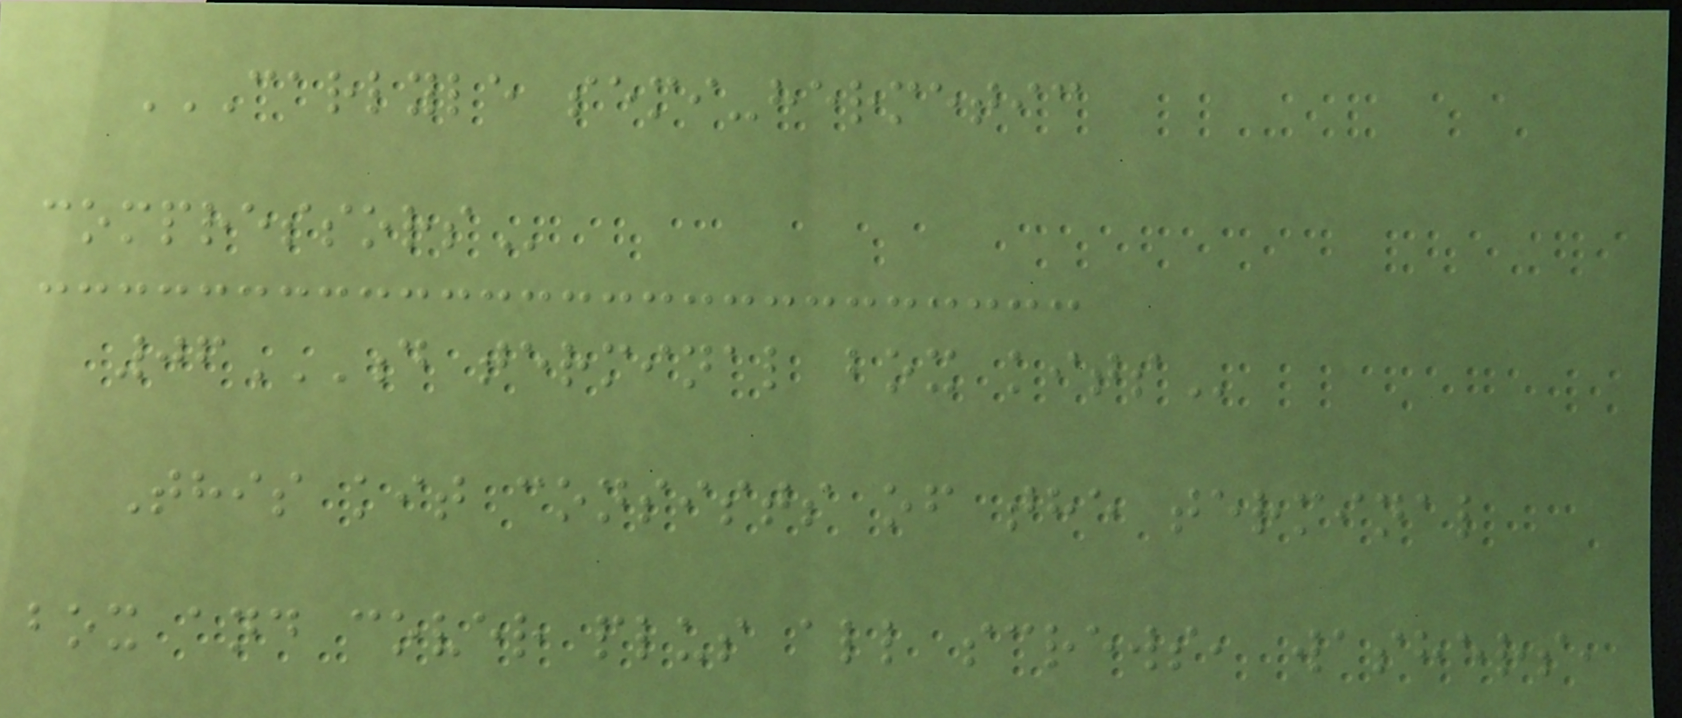CARLYLE SEMI-HERMETIC
COMPRESSORS
06D TERMINAL BOX KITS
This kit consists of the terminal
box and cover plus all screws, washers,
